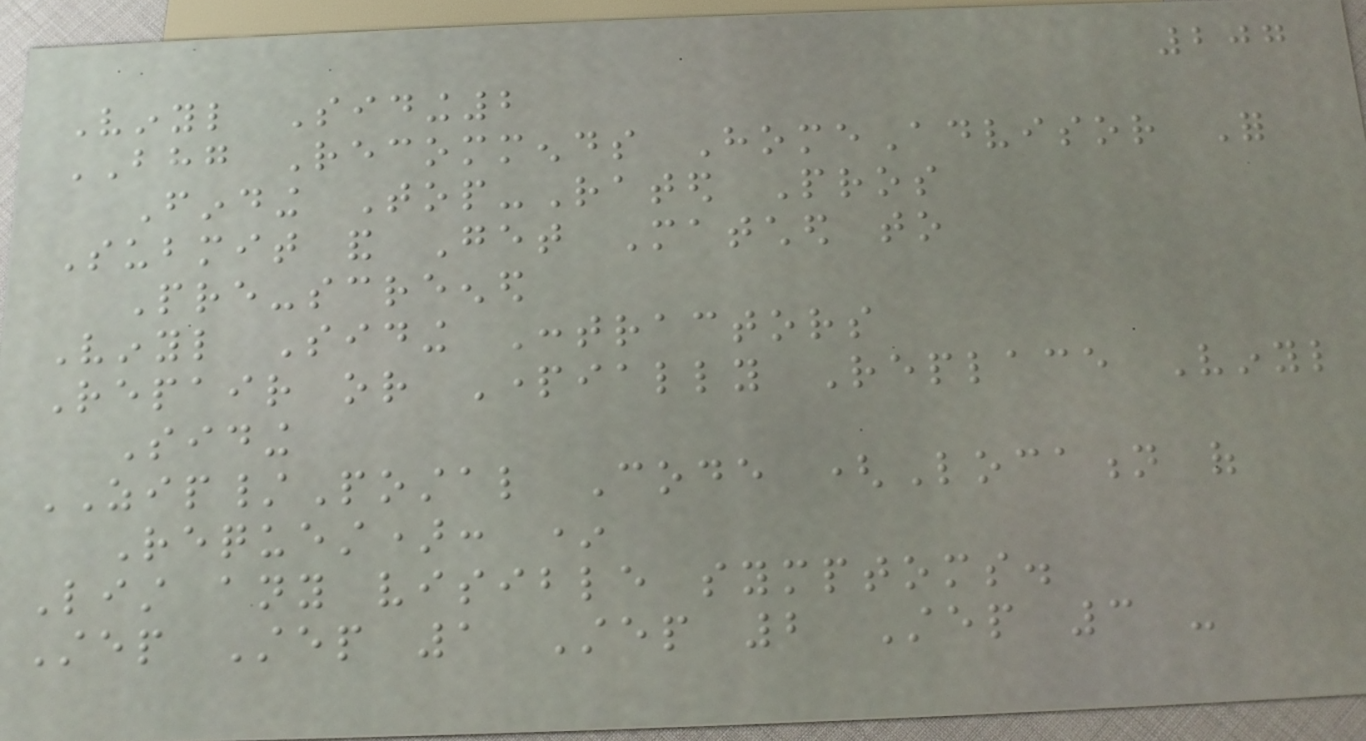207
Vinyl Siding2
BHG Recommends HomeAdvisor For
Finding Top-Rated Pros
Submit and Get Matched to
Pre-screened
Vinyl Siding Contractors
Repair or Partially Replace Vinyl
Siding
ZIP/Postal Code (Location of
Request): *
List any visible symptoms.
Step Step 1 Step 2 Step 3 -
